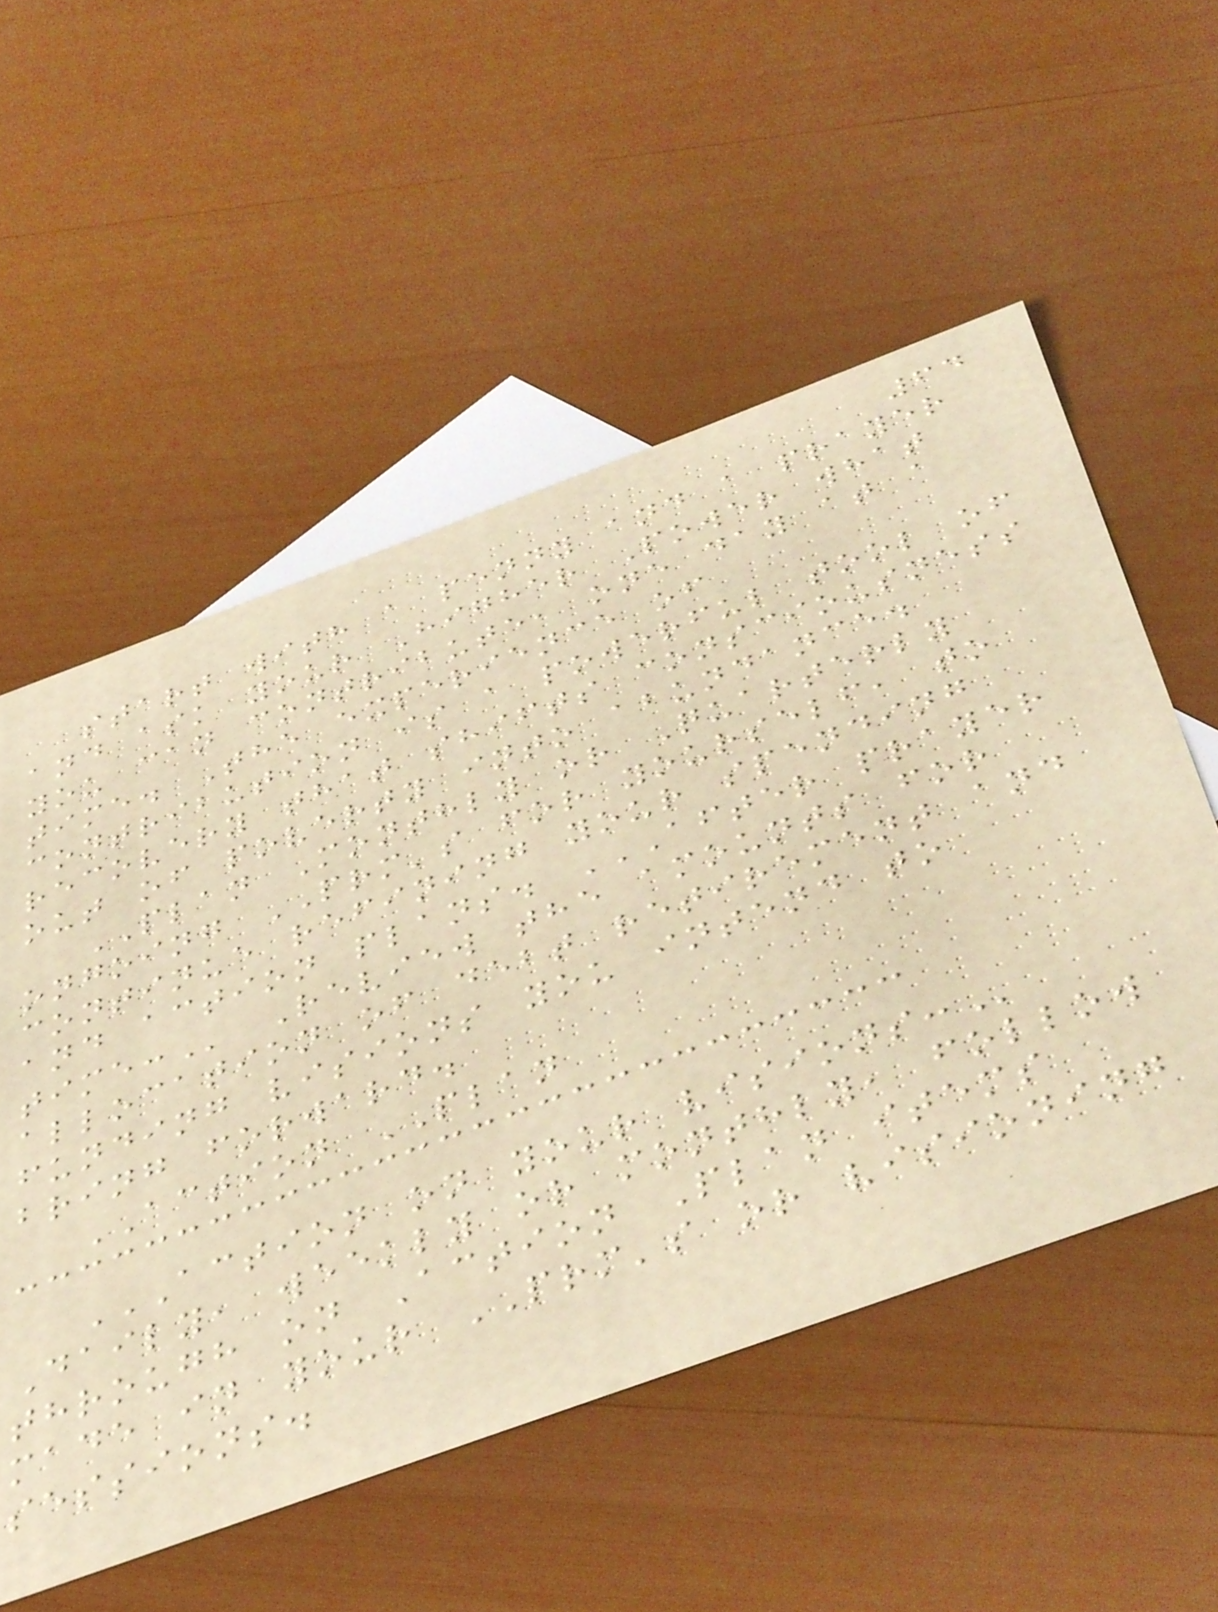64
start with a penny and a prayer
and ask your Higher Power what
you can contribute, one day at a
time. The experience of
contribution is a powerful tool of
recovery that shifts consciousness
out of poverty into abundance.
PLAN Monthly or Quarterly
ongoing PRM's for yourself, to
continue refining your spending
and action plans. AFTER PRAYER
TIME: Review the amounts for
allocation of debt retirement and
funding visions you intend to
bring forward.
ACTION PLAN
ACTION ON YOUR VISIONS:
Daily, weekly or monthly, follow
through on Action Plan items
made in your PRM's or visioning
sessions.
